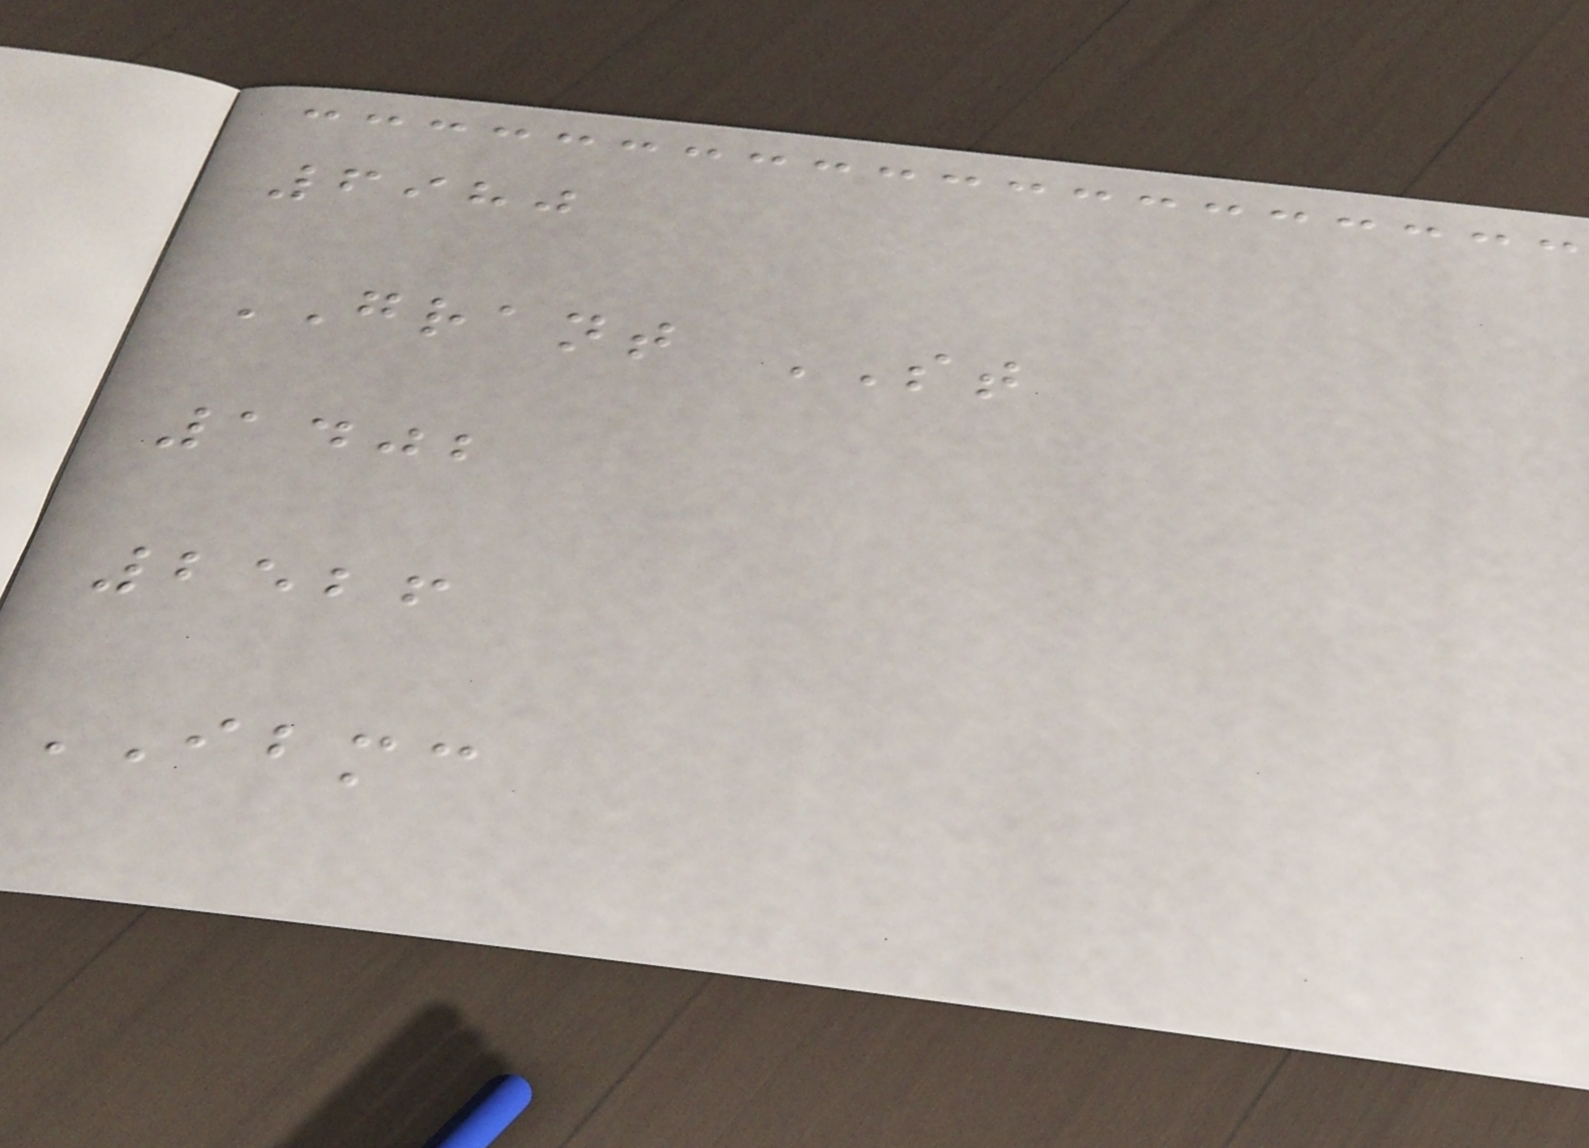6980
GRANT ST
1402
2526
IBMC
